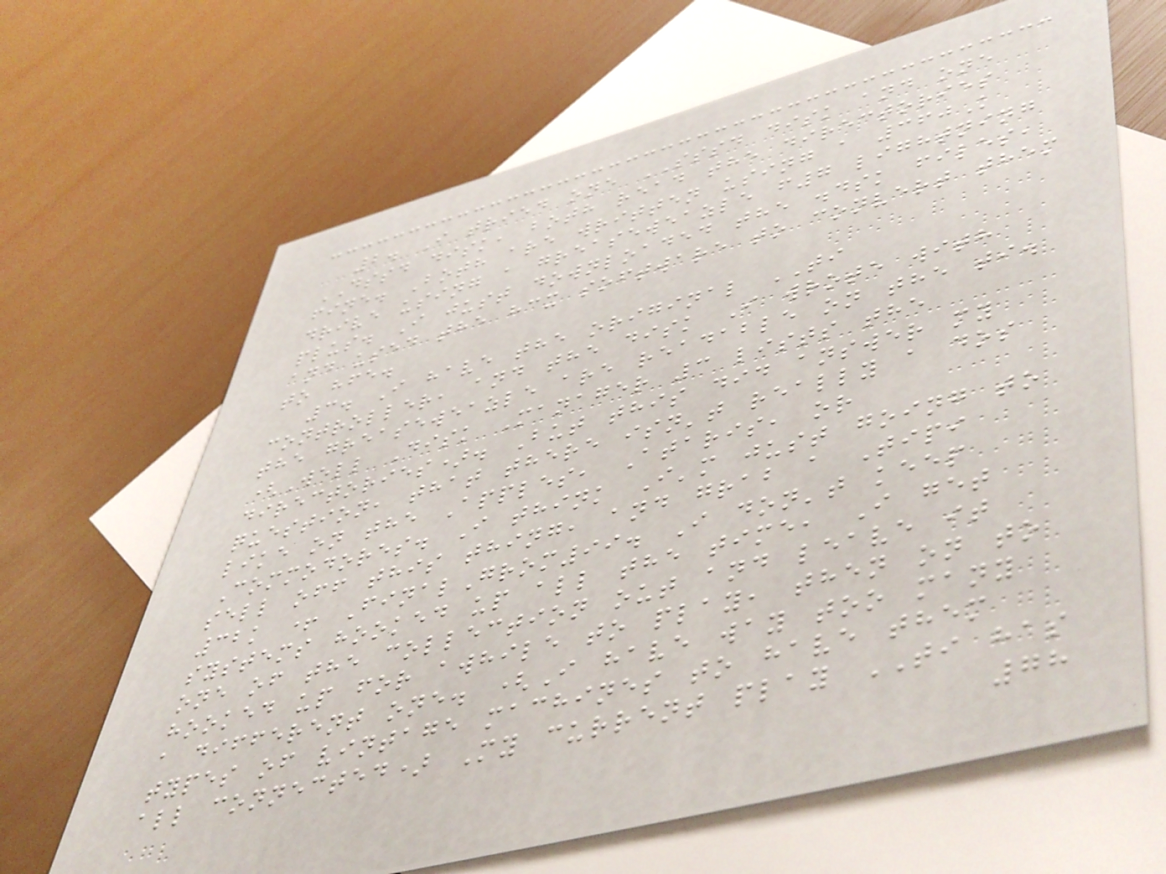2. I tried one SSSD disk and one
DSSD disk, both read the directories
fine. Both are written using a 360K
drive using a greaseweazle f7 lightning
plus. I just downloaded the .dsk files,
and used the hcx software to convert them
to hfe.
3. I have the original TI
controller, and the disk I wrote with
the greaseweazle are readable on the ti.
(Well Disk Manager 3 lists the
directories). But this did answer my
question, that there isn't really a dos
like on the Apples, Ataris, or
Commodores. I think I'm just going to
sell off this thing, and grab a Tipi
32k + FinalGrom99. I don't keep
systems hooked up all the time, I get
one of the collection out and leave it
hooked up for awhile to play, then on to
a different one. (I have way too many
types of vintage machines to have them
all connected) My current play TI has
78
